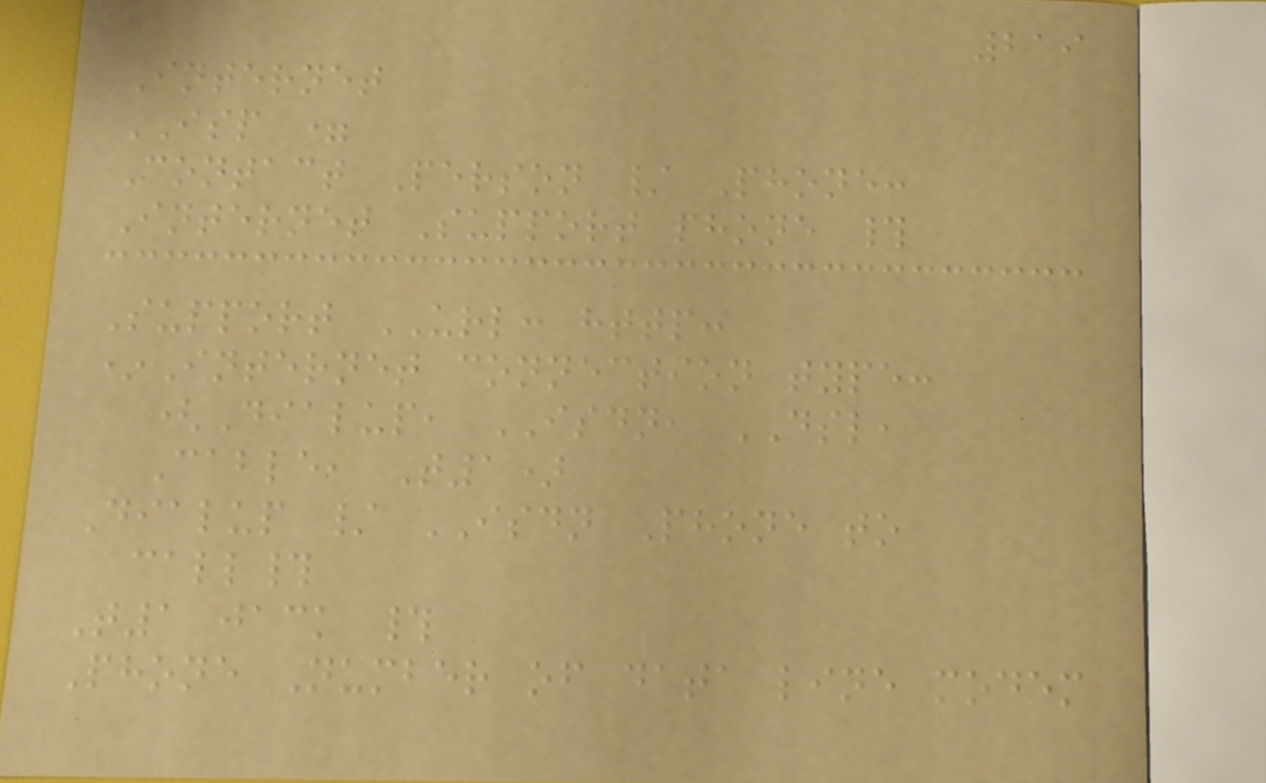219
Internet
ISP =
Contact Person / Phone:
Internet Support phone #
Support URL: http:
*Internet connection type:
(Dialup, ISDN, DSL,
Cable, T1)
Dialup / ISDN Phone to
call#
T1 jack #
Phone Number of data line modem
